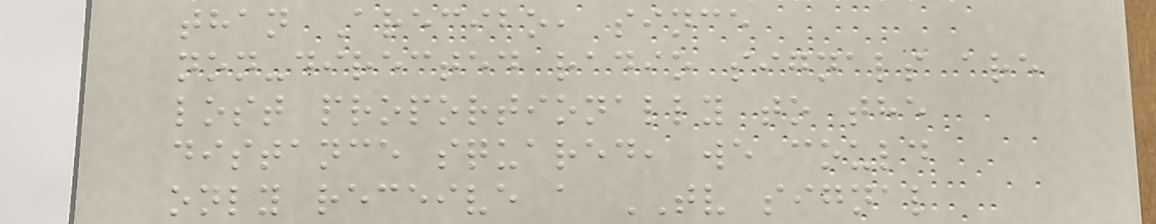than Arecibo, since
non-directed radio signals are
lost proportionally to the
distance squared, we could
only receive a TV signal
